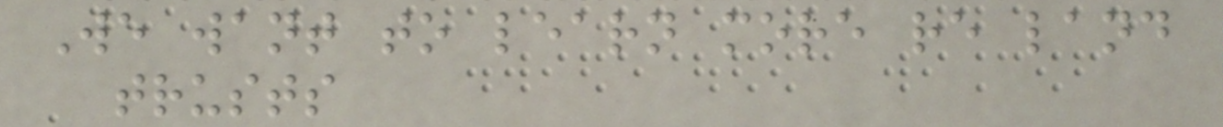We want to learn more re land
trusts
